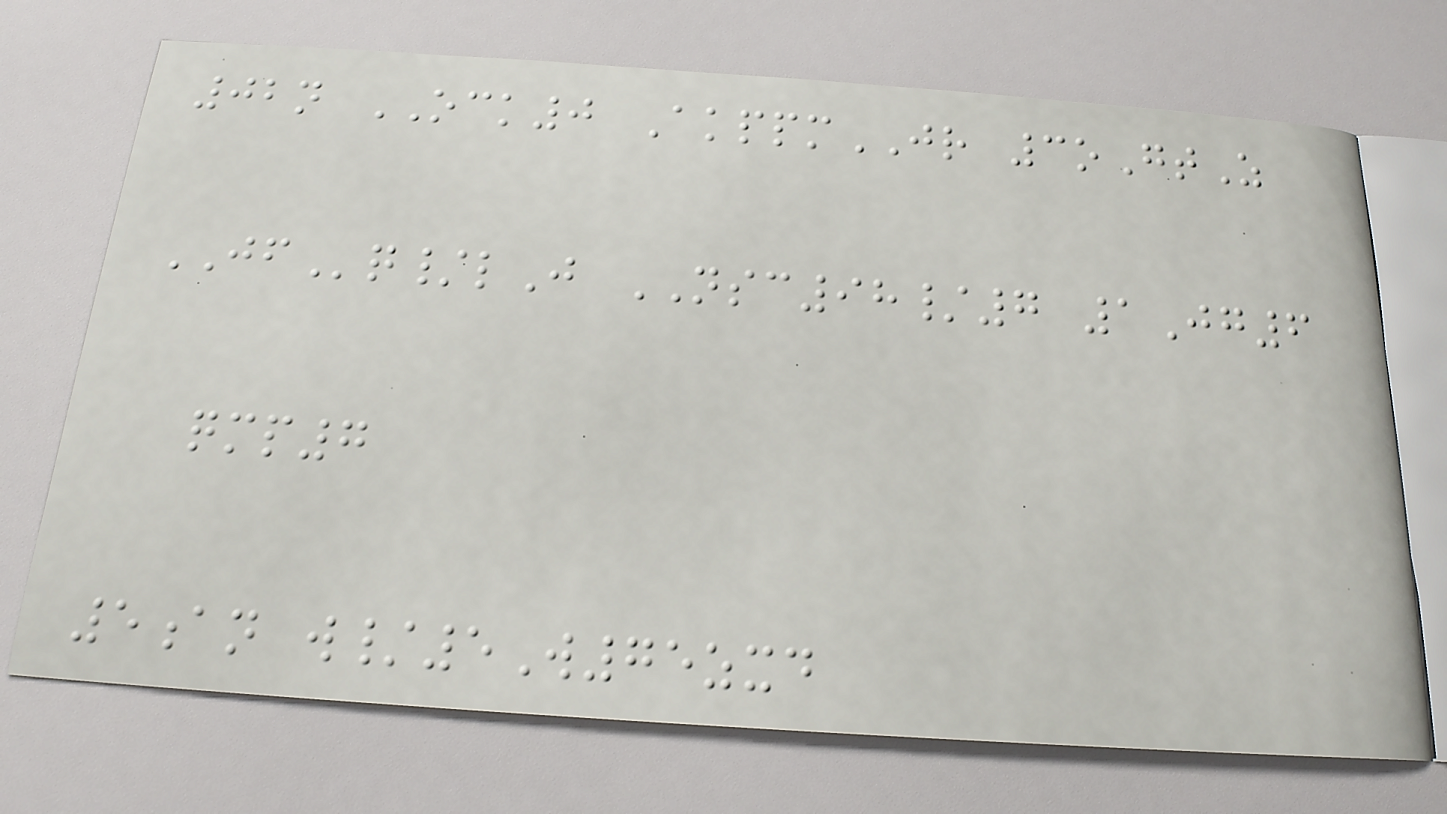02n OCK0 AkppmJR 3oGtZ
JFq/lJ NSC98/7 1Jg6
qmp7
5an w/5W75zxd
